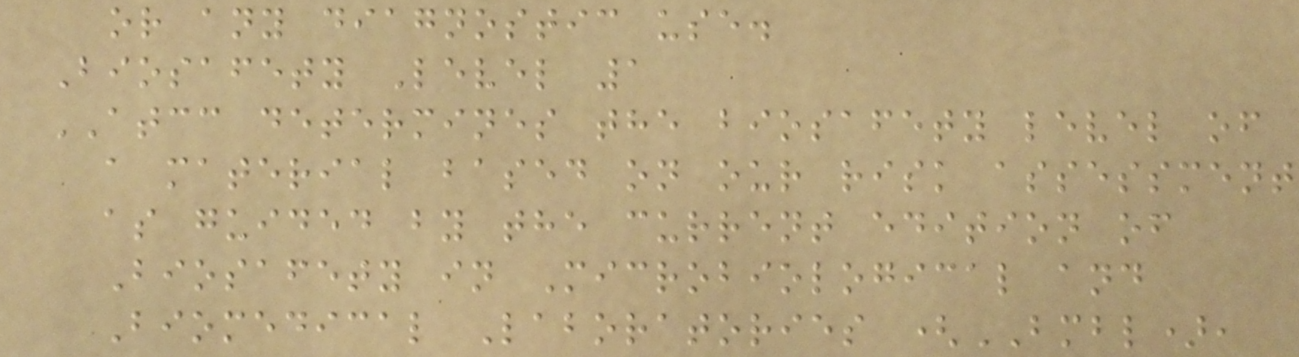or any diagnostic use.
Biosafety Level 1
ATCC determines the biosafety level of
a material based on our risk assessment
as guided by the current edition of
Biosafety in Microbiological and
Biomedical Laboratories (BMBL),
